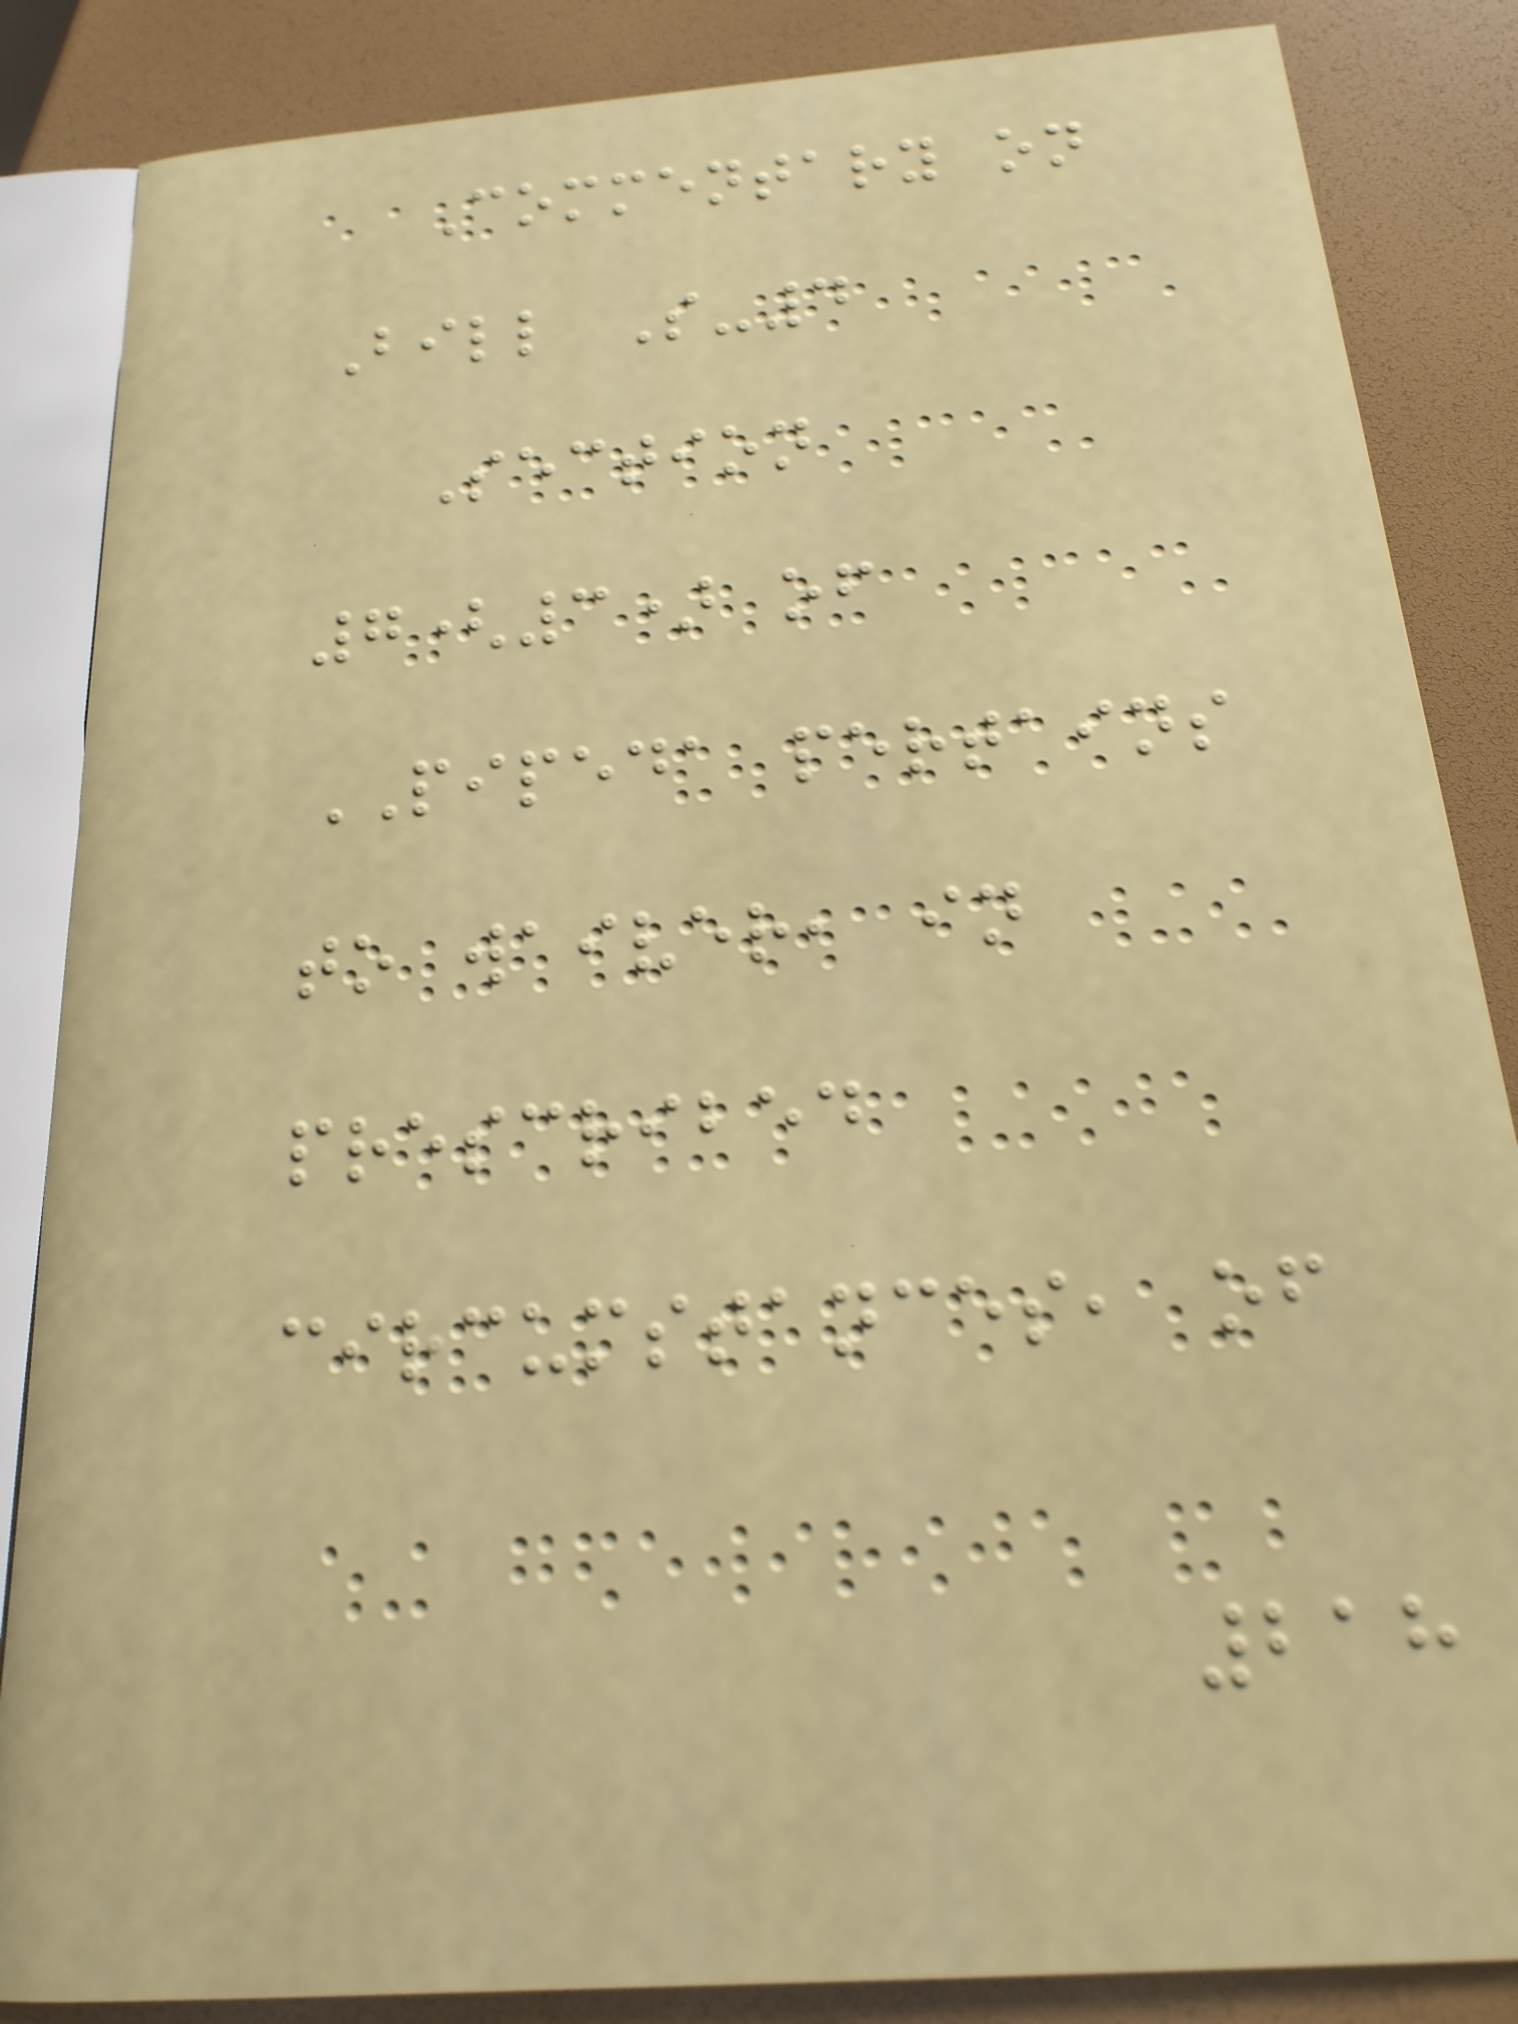Commentary on
Bill S-4
Section
7(3) of
PIPEDA pertains
to waiver, in
prescribed
circumstances, of
218
